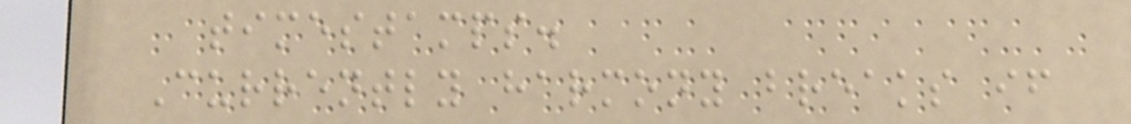timestamps.
Currently harmony breaks if
